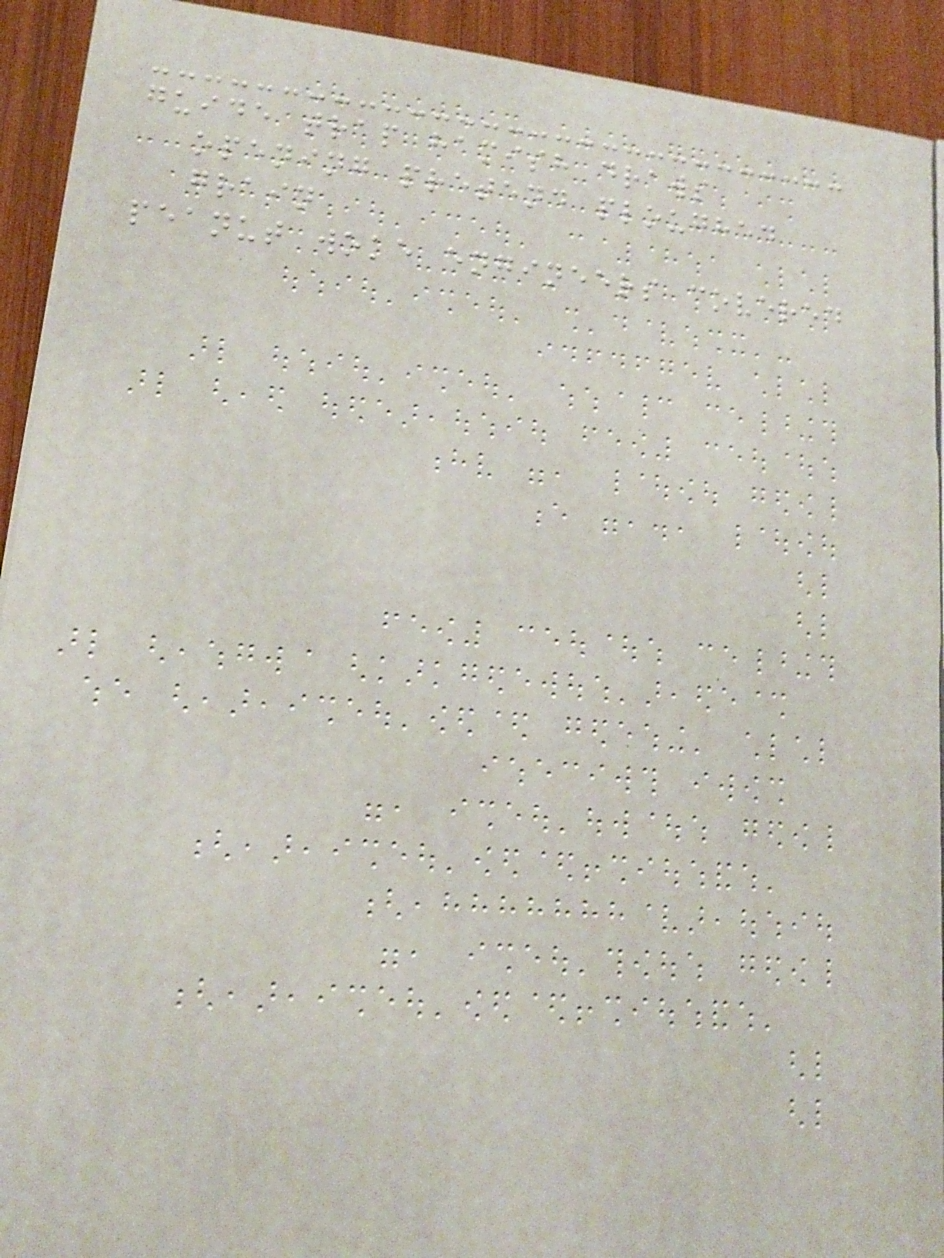guide trap hamish draws
opening pretend ploughed
grain
peanut woke engineers covered
